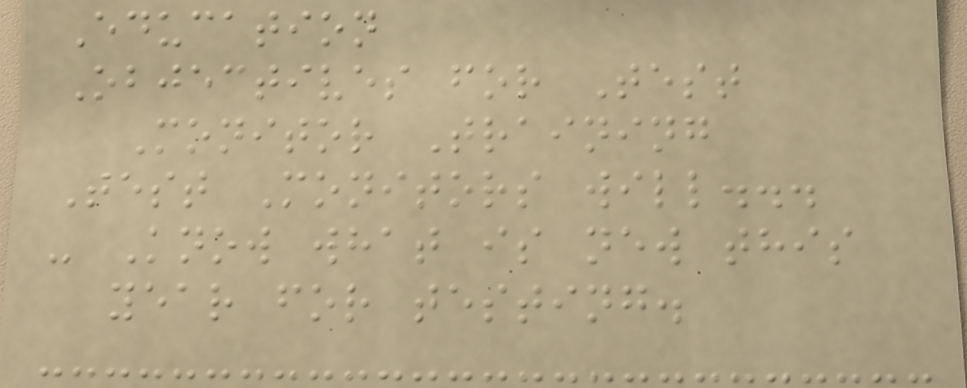Education
Objectives for Test
Monitor Training
Test Monitors will...
- Know what is new this
year for testing.
